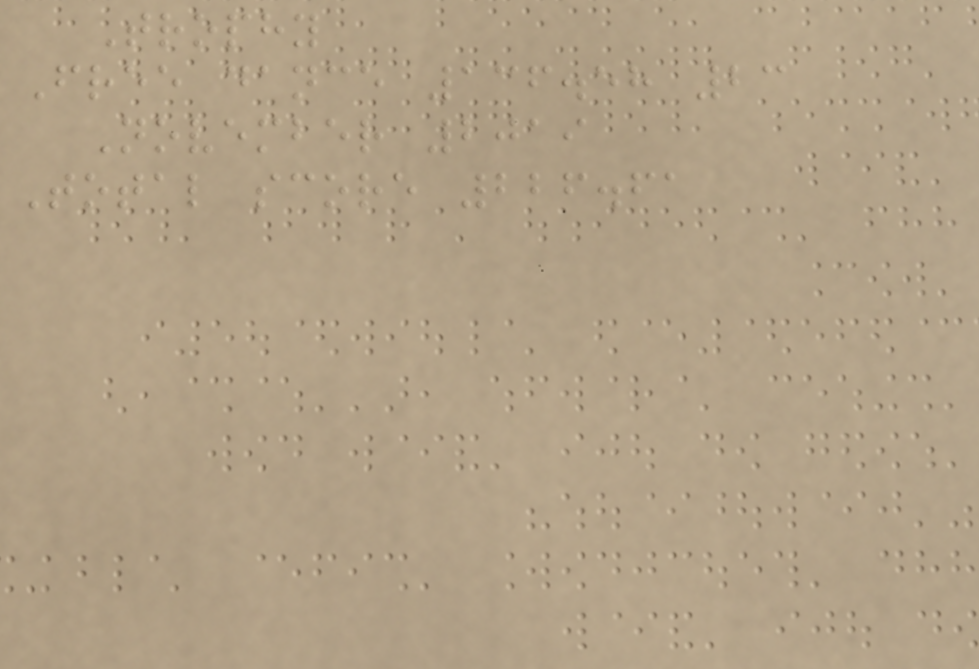Trophy
Free dance 136.58 23
November 2019
Total score 226.61
